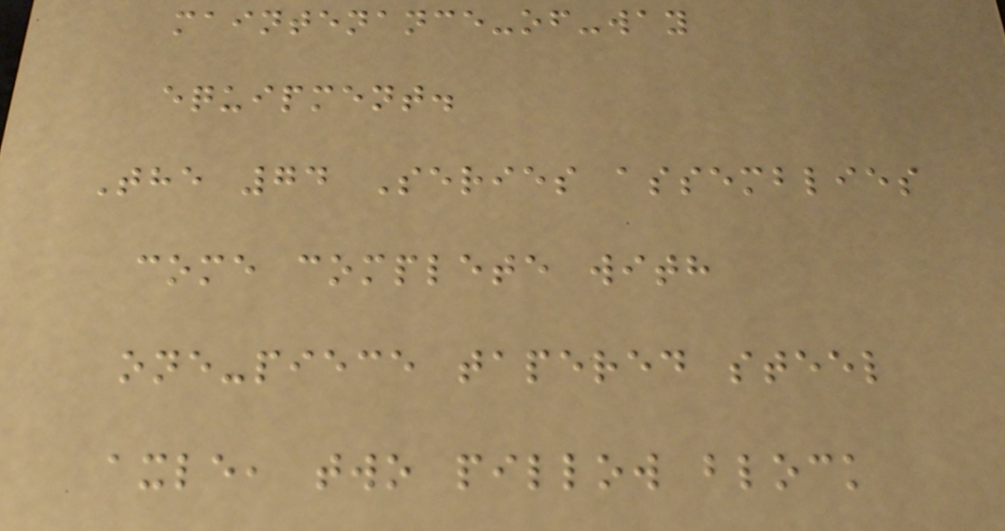maintenance-of-way
equipment.
The 74 Series assemblies
come complete with
one-piece tapered steel
axle, two pillow block
